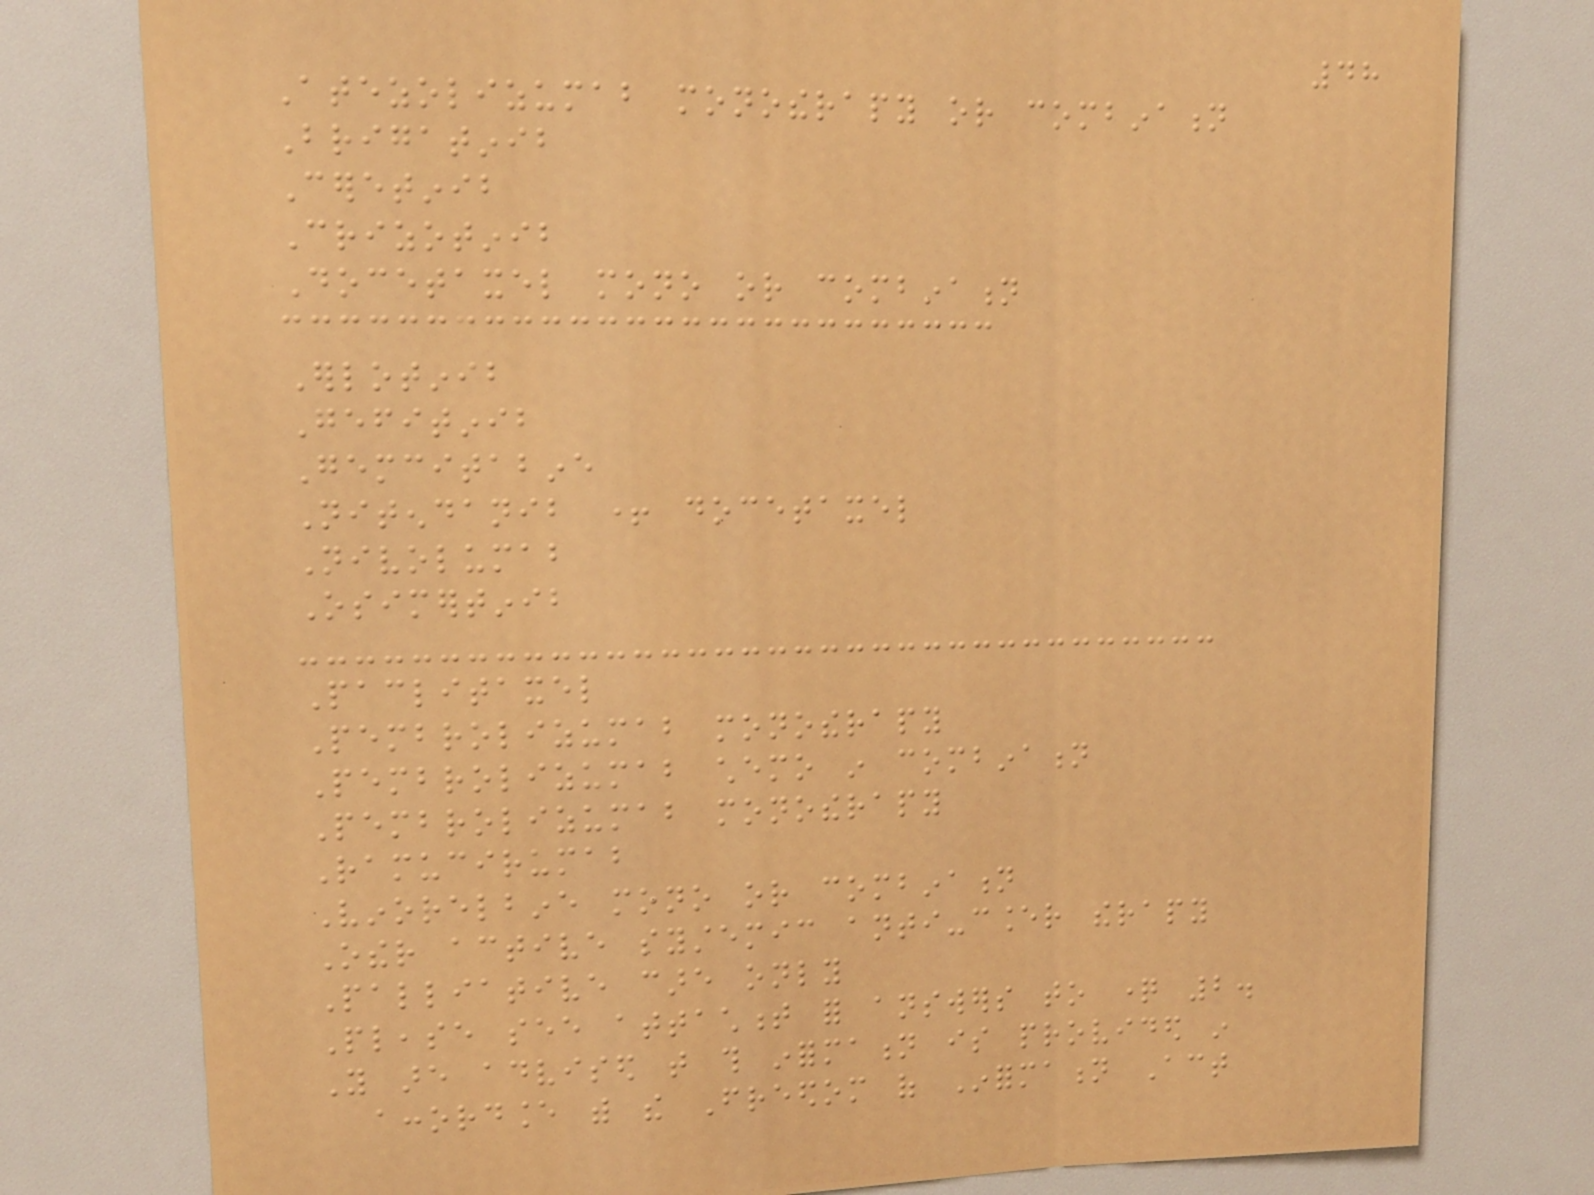48
Atezolizumab monotherapy or combination
Brigatinib
Ceretinib
Crizotinib
Docetaxel mono or combination
Erlotinib
Gefitinib
Gemcitabine
Nitendanib + docetaxel
Nivolumab
Osimertinib
Paclitaxel
Pembrolizumab monotherapy
Pembrolizumab chemo in combination
Pembrolizumab monotherapy
Ramucirumab
Vinorelbine mono or combination
Other active systemic anti-cancer therapy
Palliative care only
Please see attachment for answers to question 2.
You are advised that this information is provided in
accordance with the Freedom of Information Act
